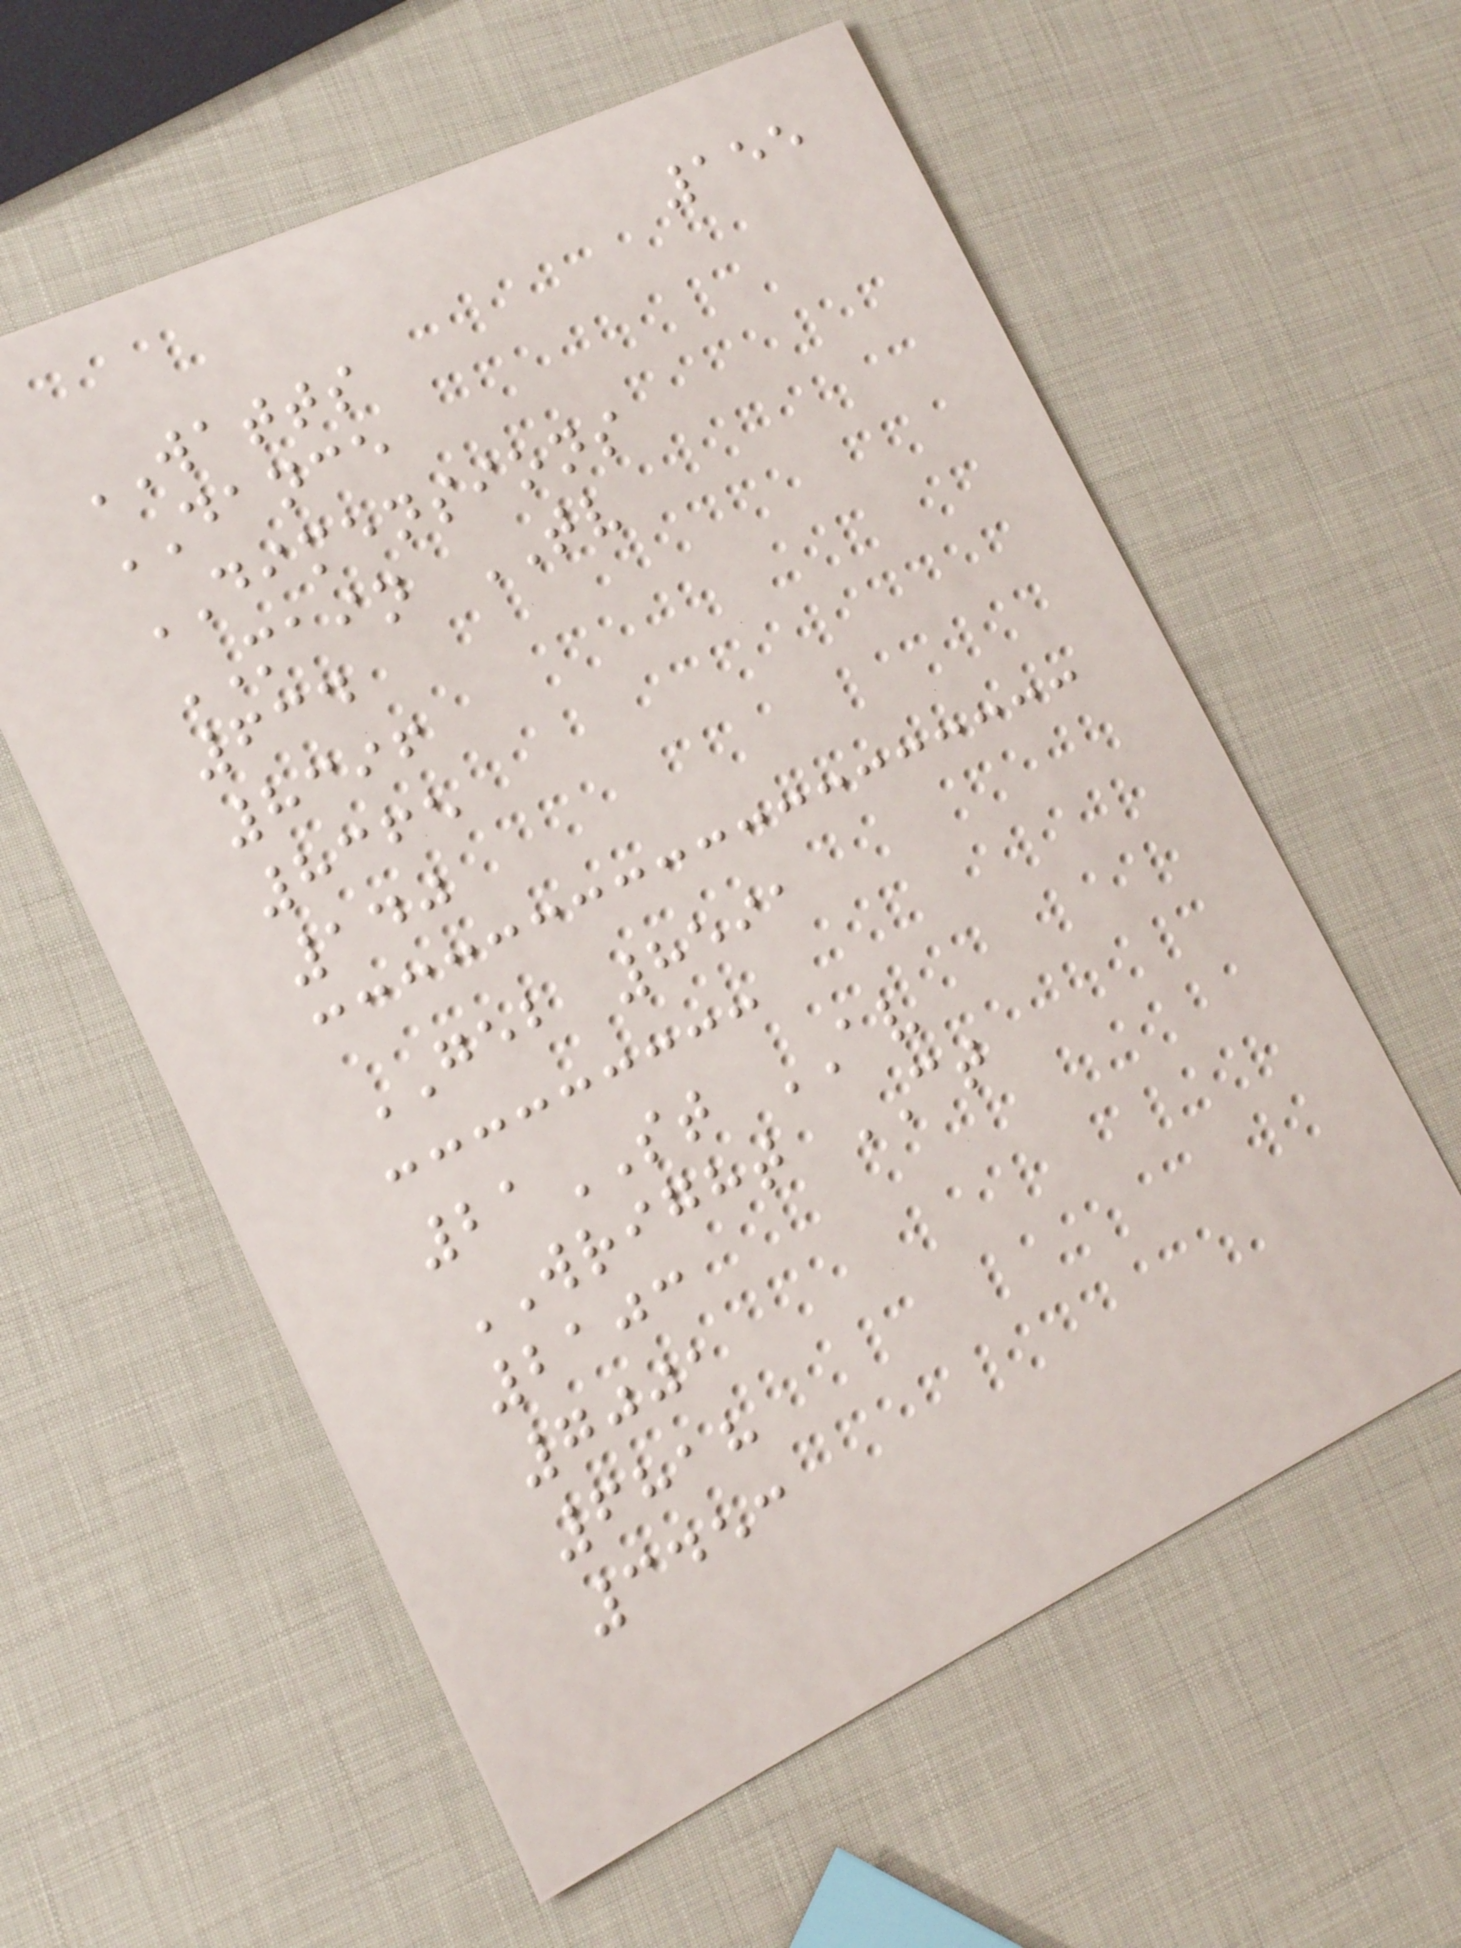155
WATTS
DANCE
DIMENSIONS
MAIN TV
634
8396
8365
140
GEB 8591
21ST AV
WRIGHT CT
2103
7001
6818
3453
